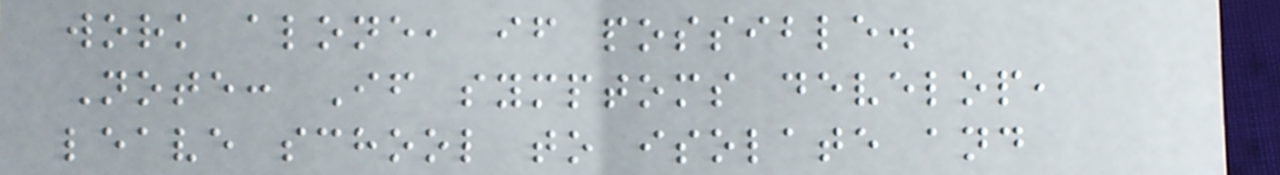work alone, if possible.
Note: If symptoms develop,
leave school to isolate and
